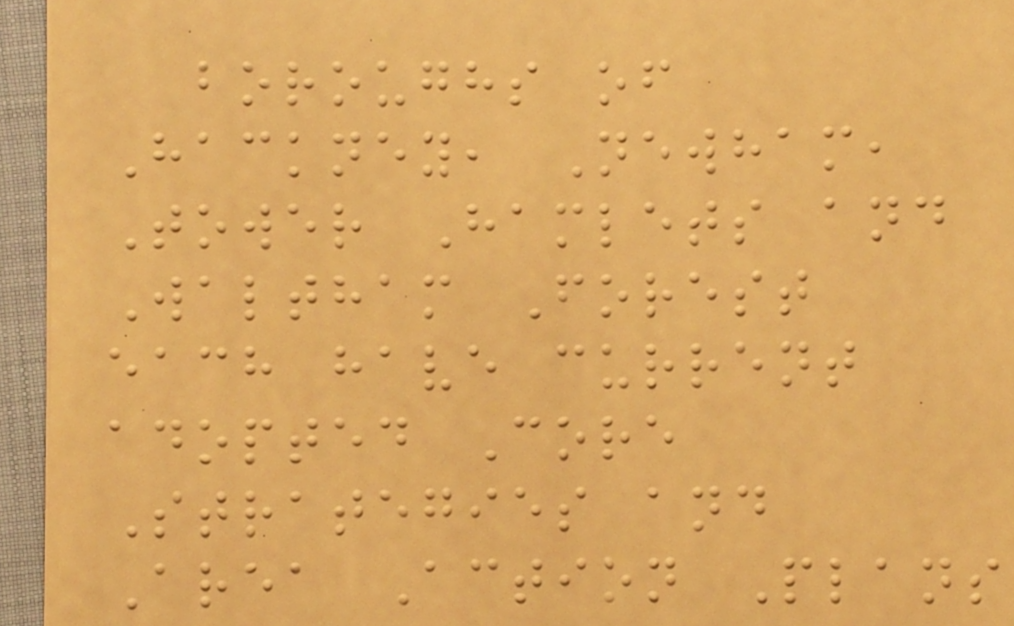boroughs of
Hackney, Newham,
Tower Hamlets and
Waltham Forest
each have current
adopted Core
Strategies and
Area Action Plans
